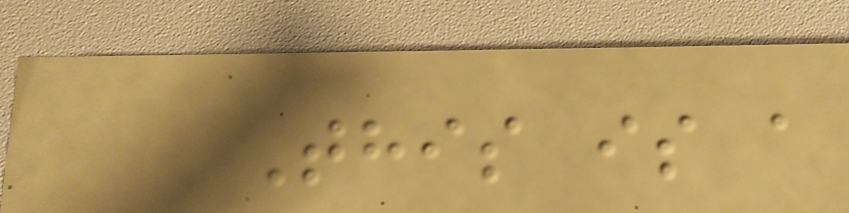This is a
